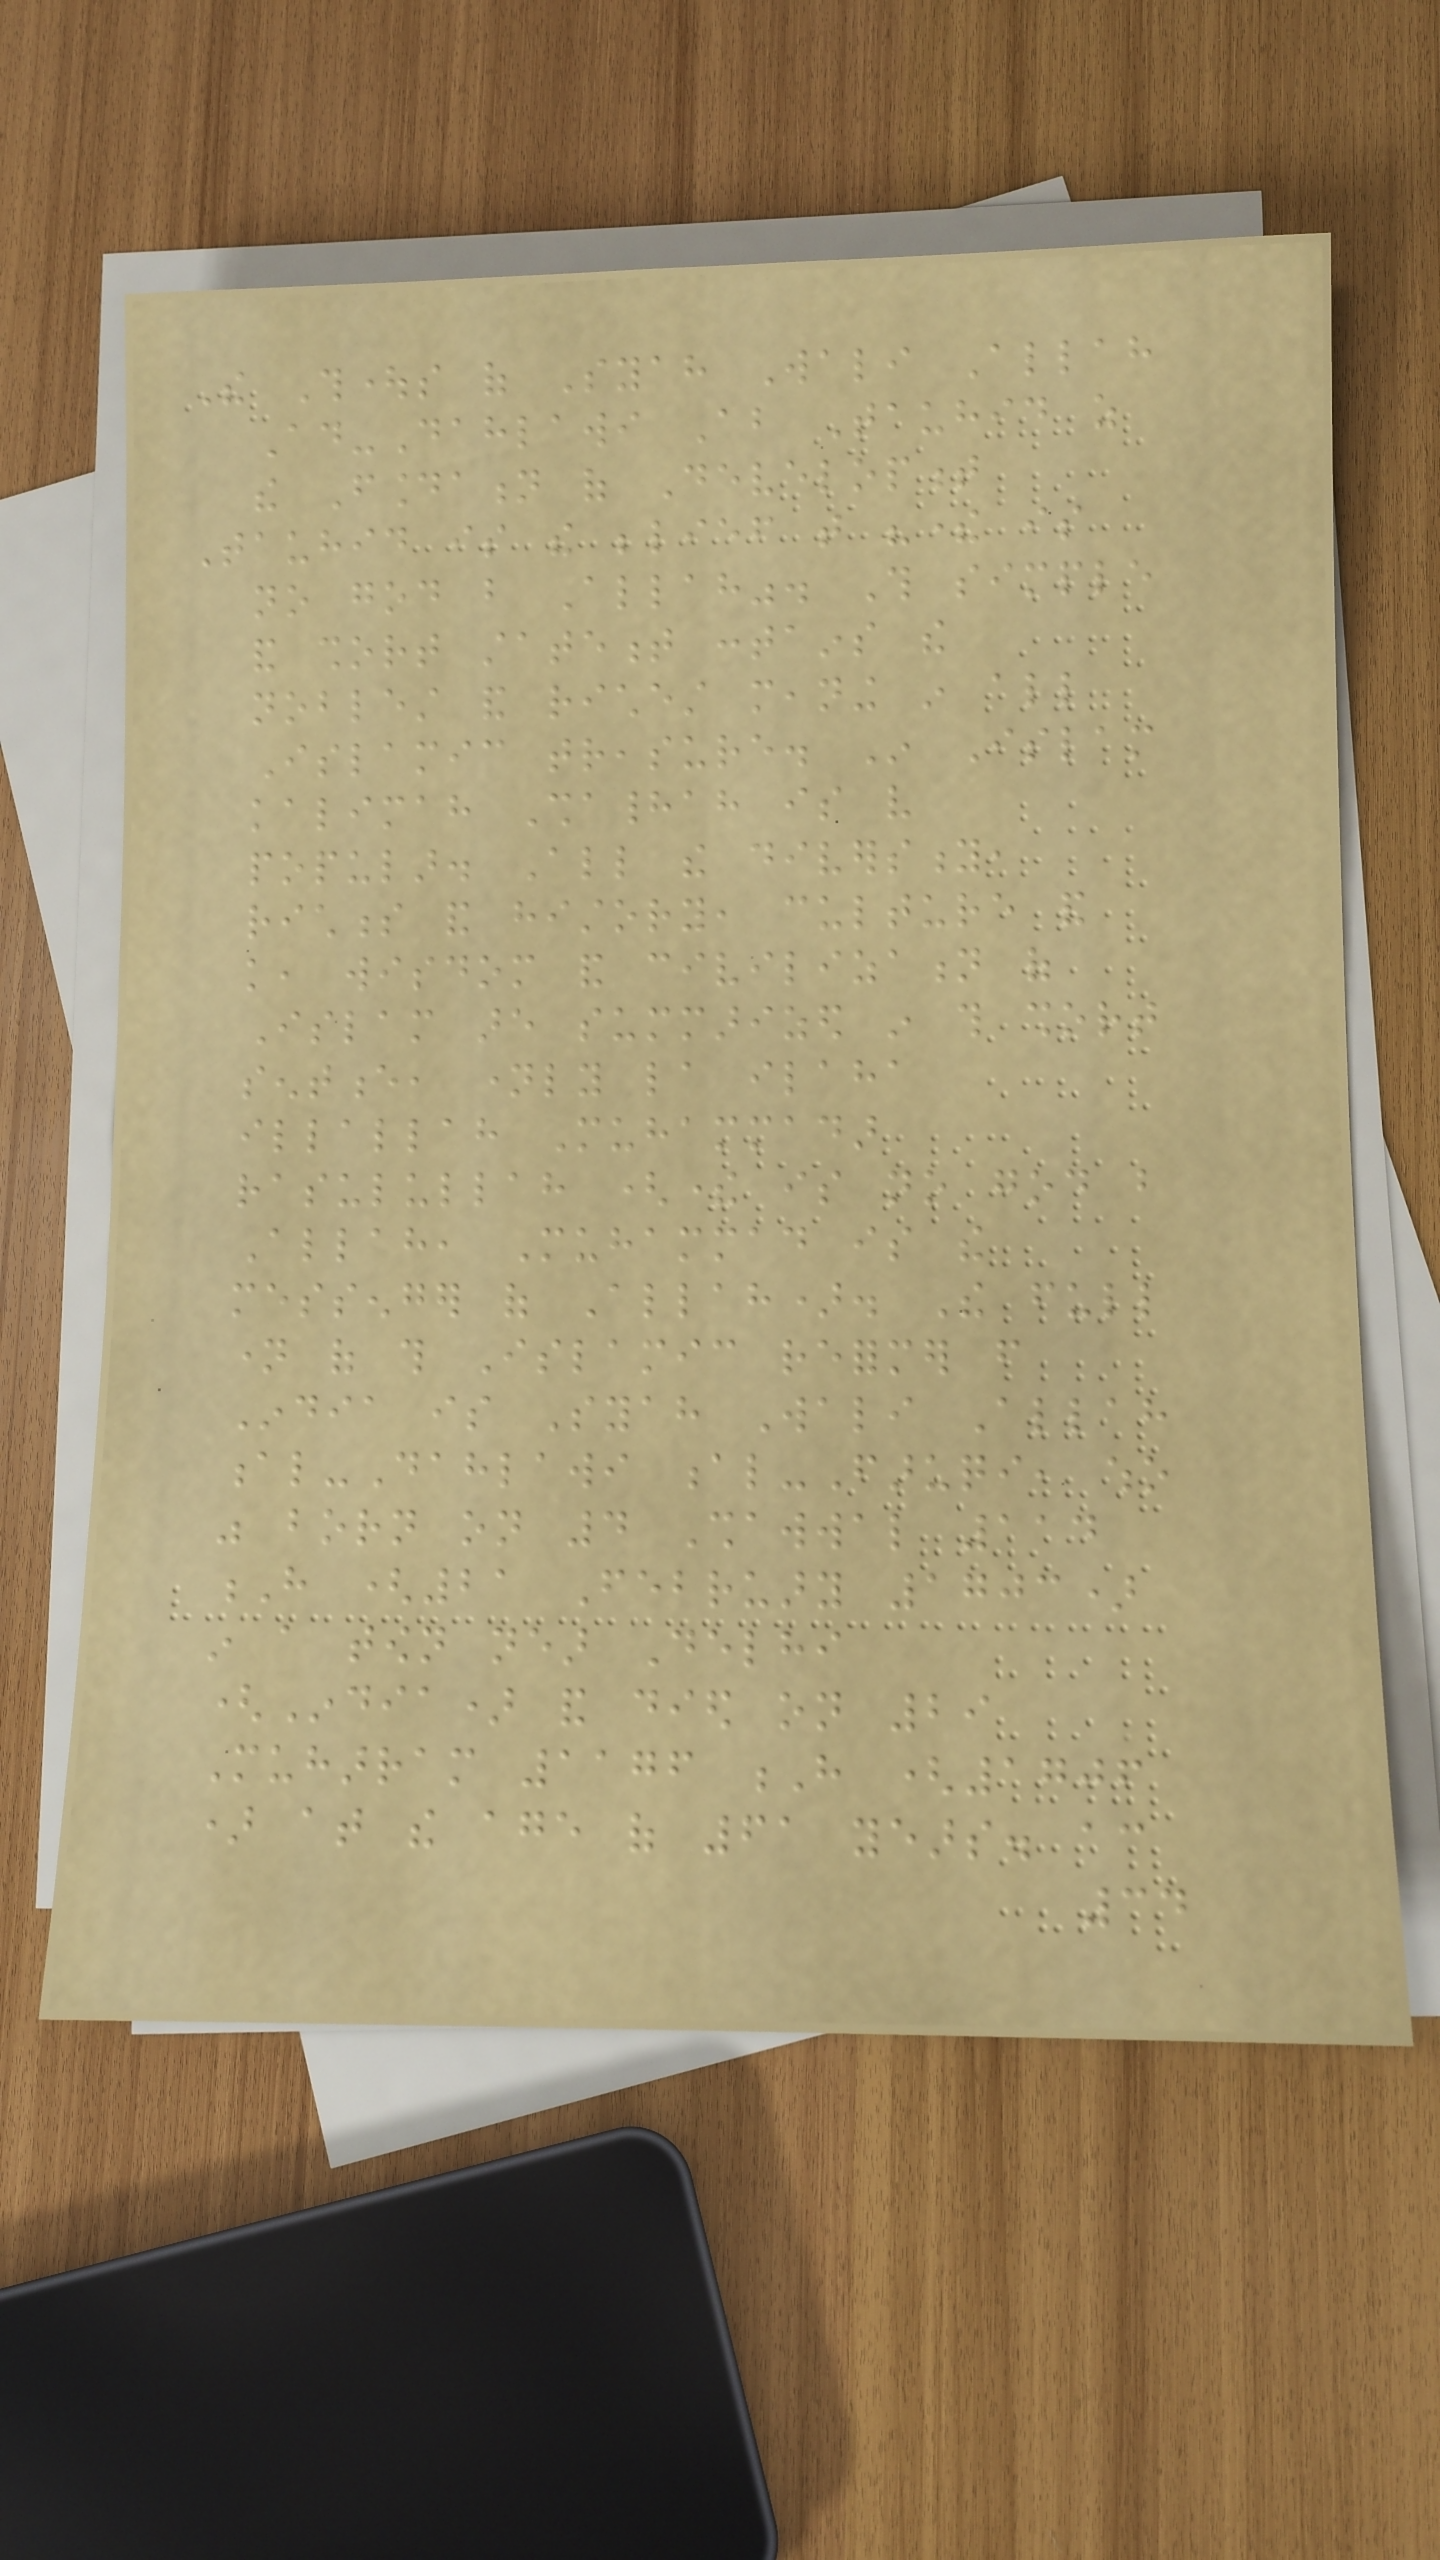The Thoughts of Syah Wali Allah
Ad-Dahlawi About Tauhid as
the Foundation of Development
Tauhid is the belief that "there is
no god but Allah". This simple
and short statement contains the
noblest and richest meaning in all
Islamic treasure. In Islam
kalimah Shahadah is very
popular. All the diversity,
richness and history, culture and
knowledge, wisdom and civilization of
Islam are summarized in this short
sentence, namely la ilaha
illallah Muhammadar
rasulullah (there is no god but
Allah, Muhammad is the
messenger of Allah). The full
name of this Islamic reformer from
India is Syah Wali Allah
al-Dahlawi al-Faruqi, who
was born on 4 Shawwal 114
H (21 February 1703)
in a town near Delhi
(India) and died on 29
Muharram 1176 H (1706
) at the age of 61 years. according
34
